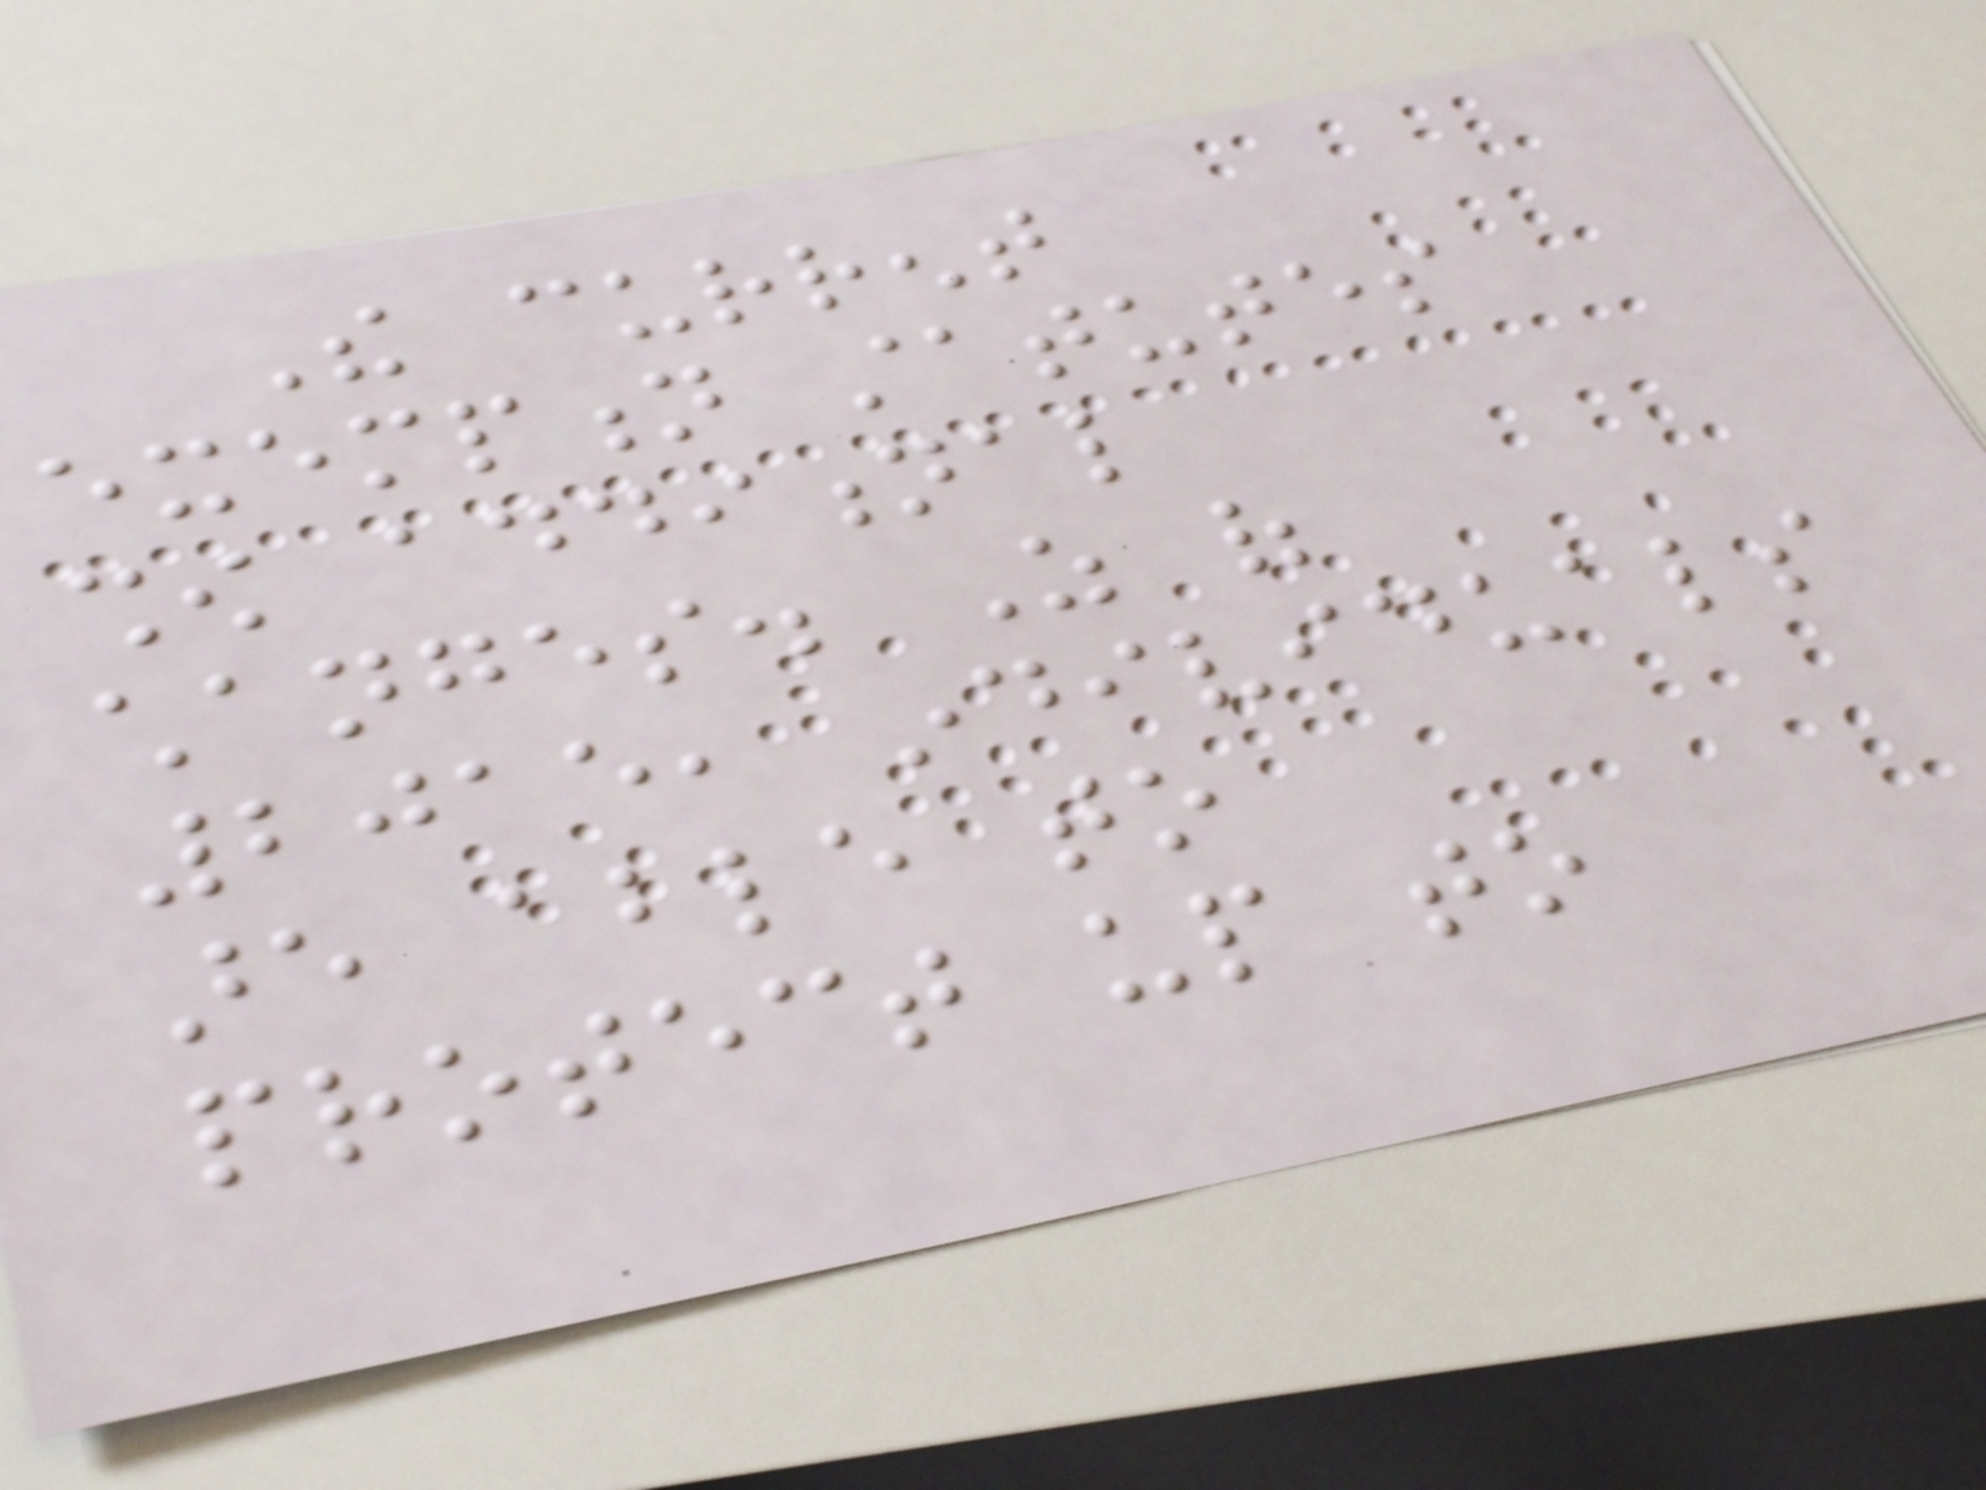The current
exemption statutes
show additional
changes. As of
2015, individuals
are able to
protect up to
